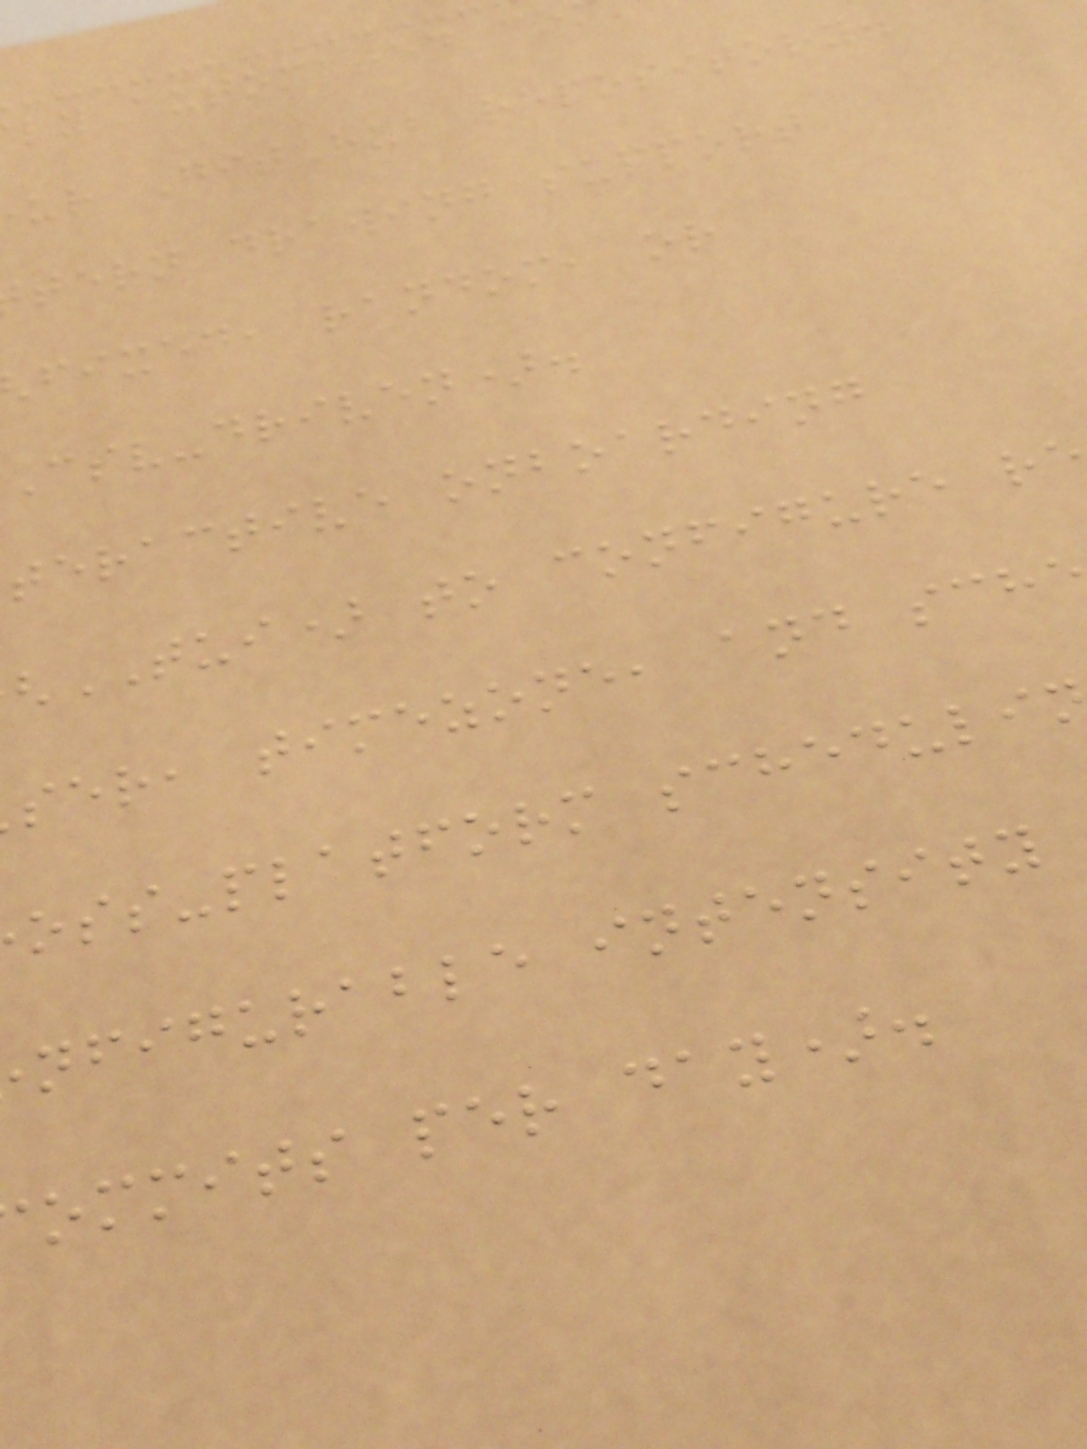ly automated co
ur GitHub repository.
tern drawing support
fixed, random, or
csv-driven).
teractive onboarding
TUI) to configure r
ser, timezone, and sch
oss-platform scheduli
nfigurable intensity
ommits per day).
